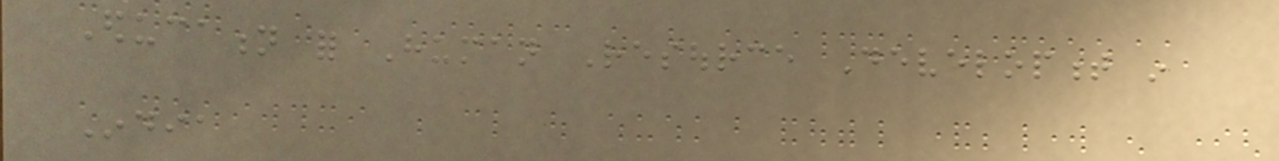Education for Human Resource Development in
India
